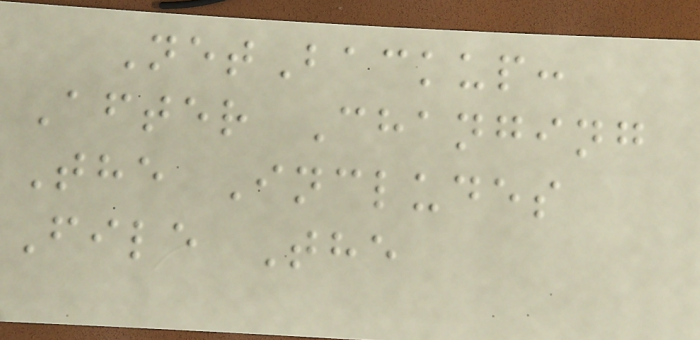NetBackup:
After Changing
The Includes
File The
